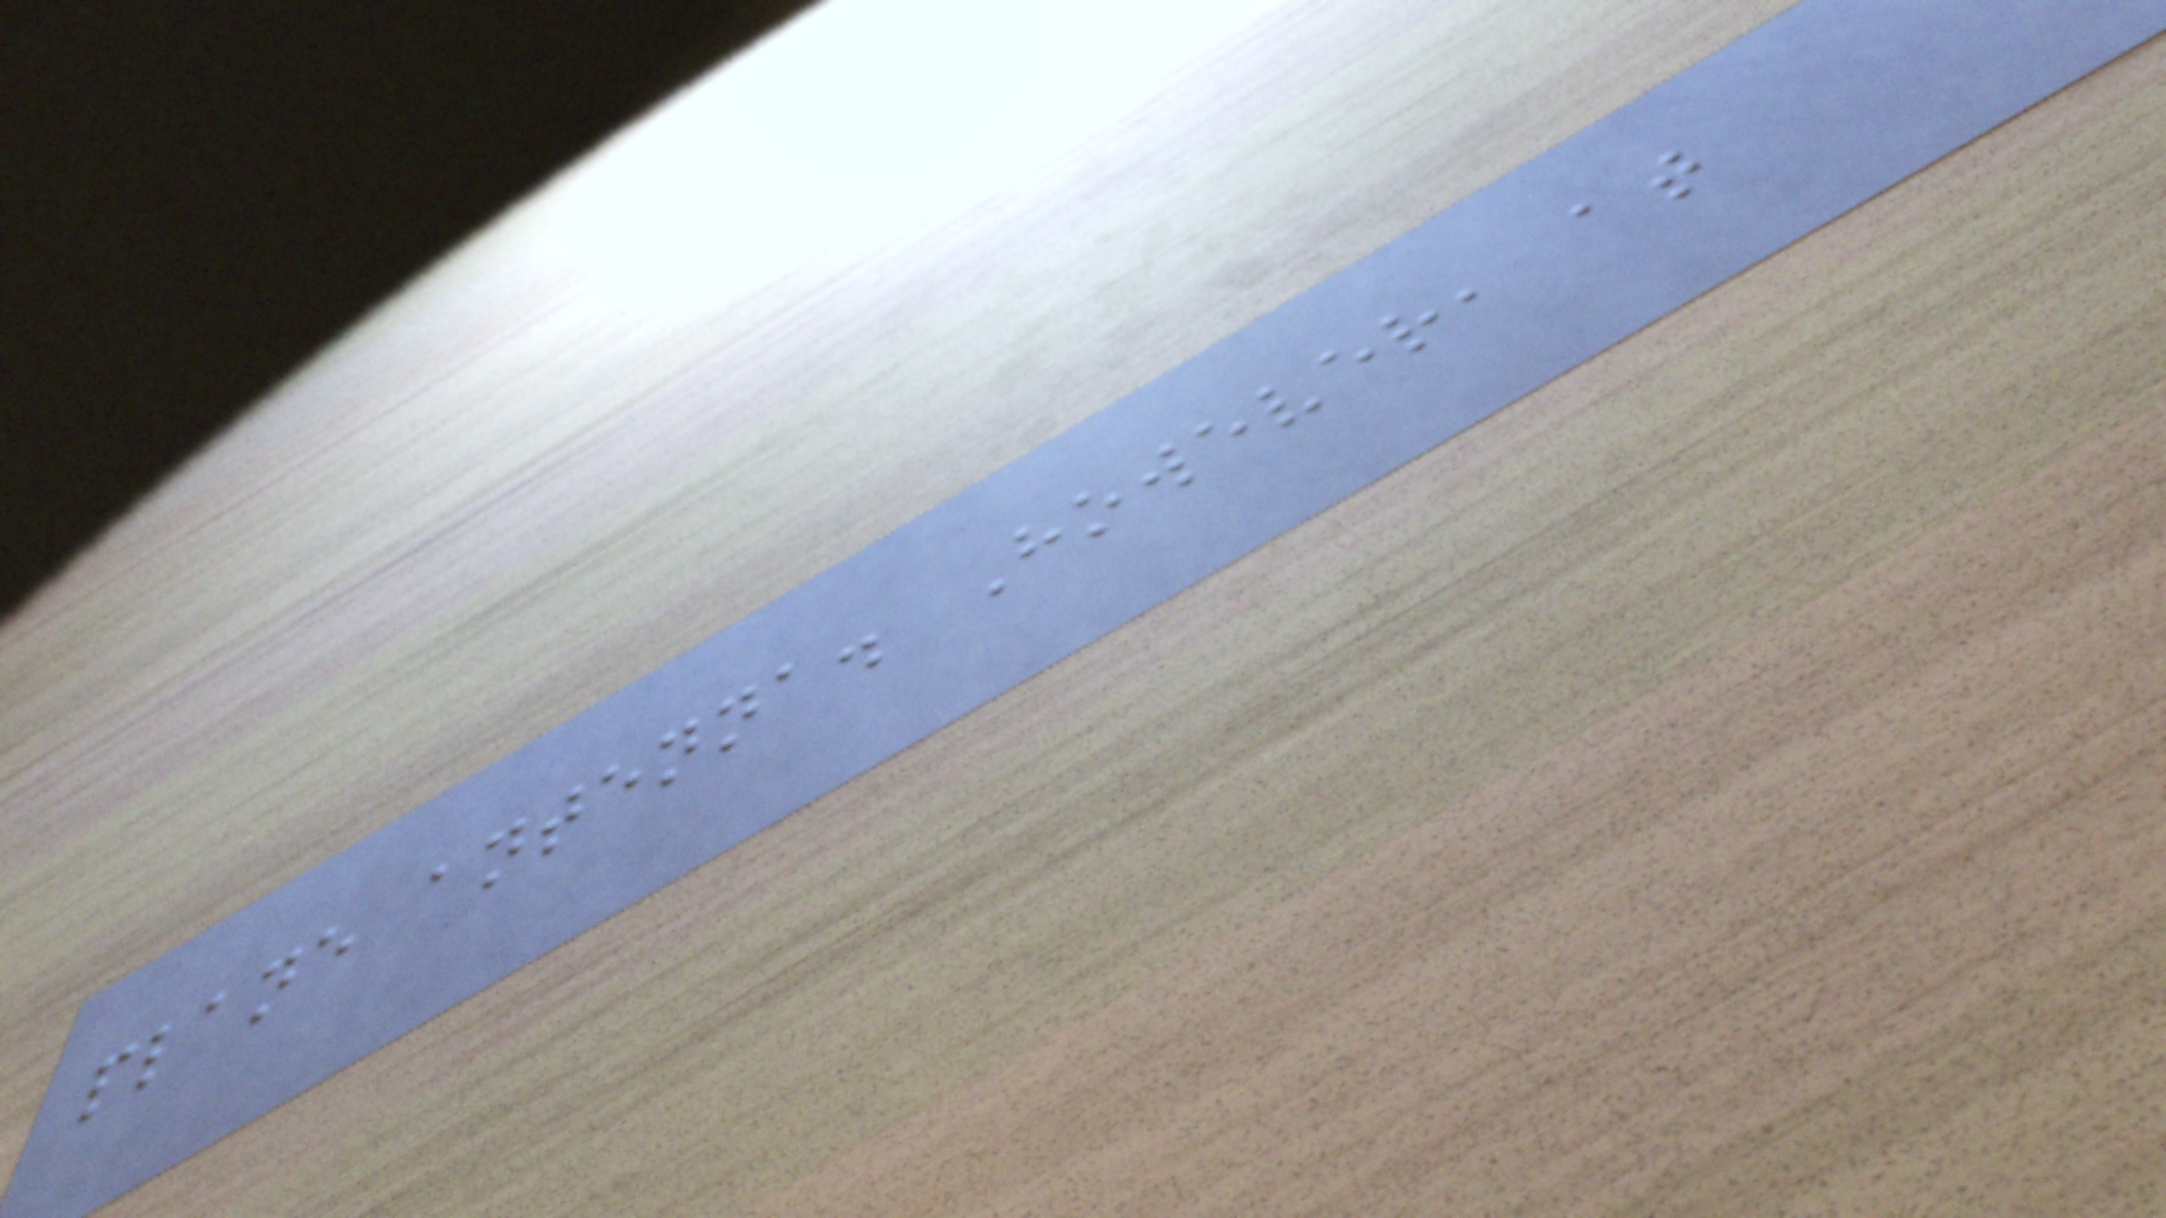plane antenna. However, at
